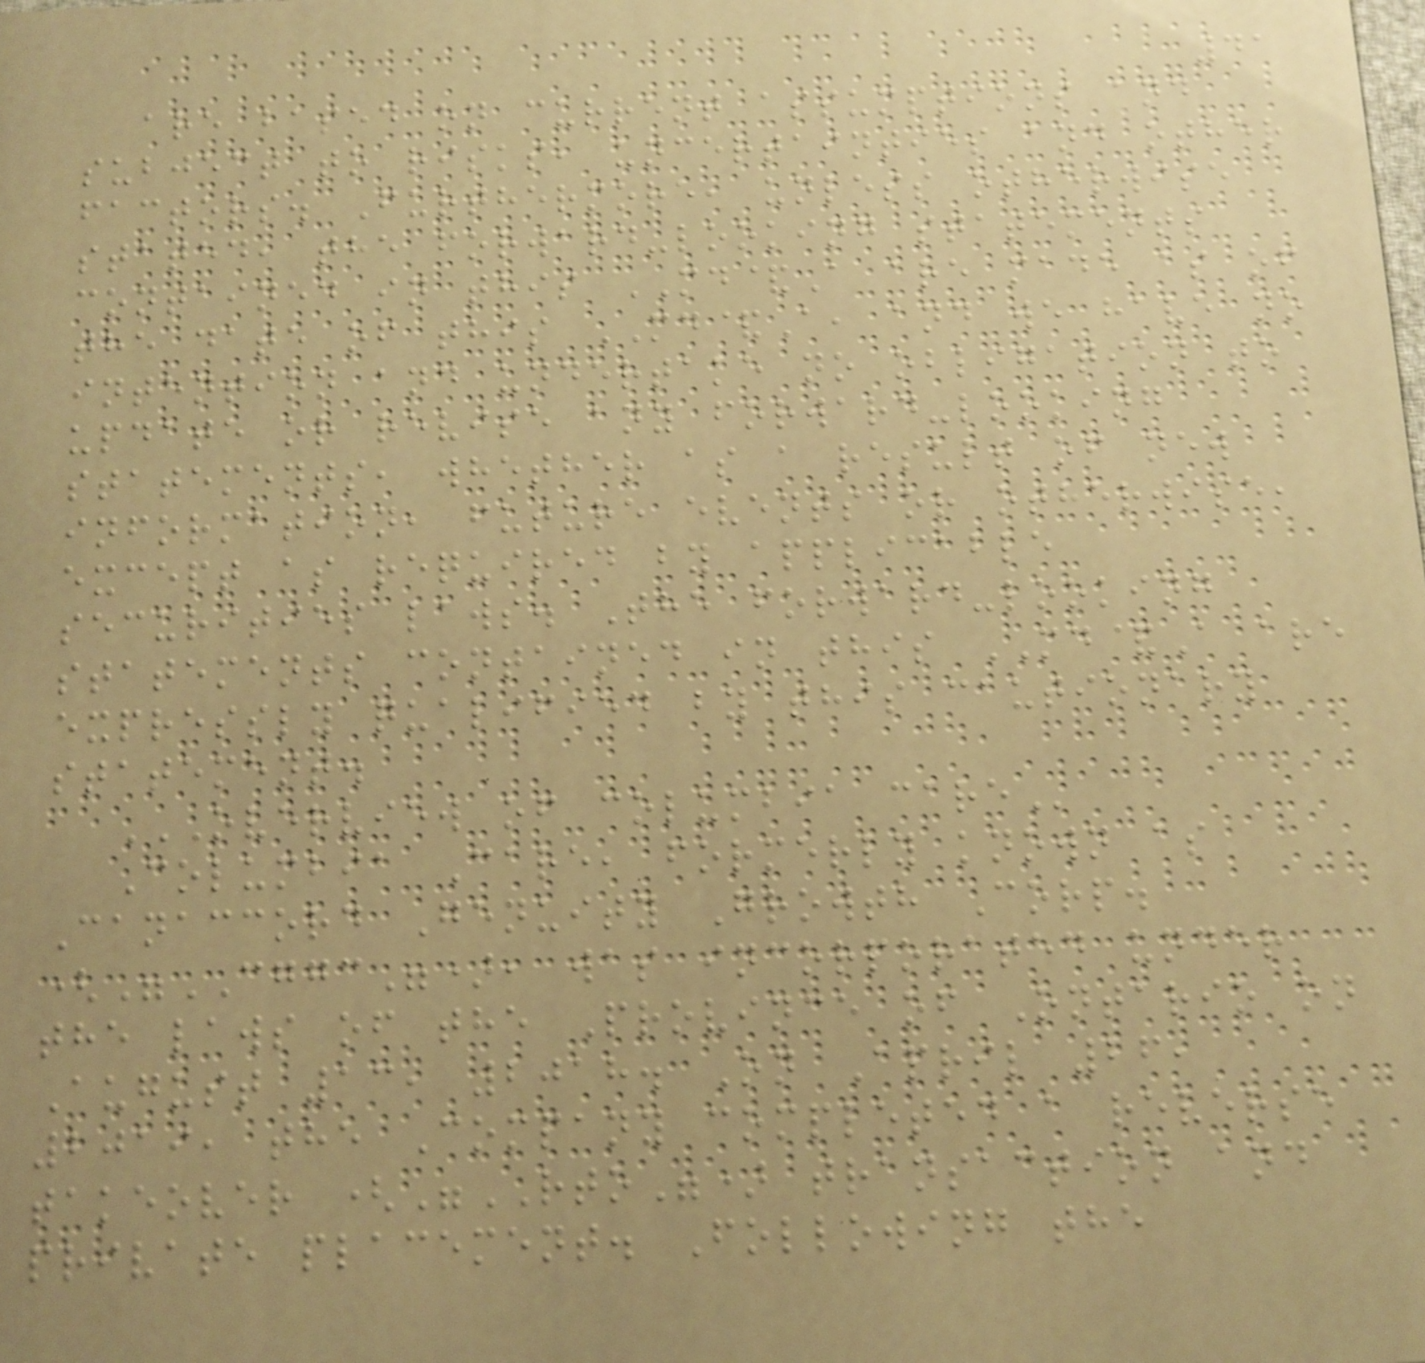41
are based on current assumptions and
subject to risks, uncertainties and other
factors. Furthermore, unless otherwise
stated, the forward-looking statements
contained in this MD&A are made as of
the date of this MD&A, and we have no
intention and undertake no obligation to
update or revise any forward-looking
statements, whether as a result of new
information, future events or otherwise,
except as required by applicable
securities laws. The forward-looking
statements contained in this MD&A are
expressly qualified by this cautionary
statement.
OVERVIEW OF COLUMBIA CARE
Columbia Care, formerly known as
Canaccord Genuity Growth Corp.
("CGGC"), was incorporated under
the laws of the Province of Ontario on
August 13, 2018. On April 26,
2019, the Company completed a reverse
takeover ("RTO") transaction and
private placement. Following the
